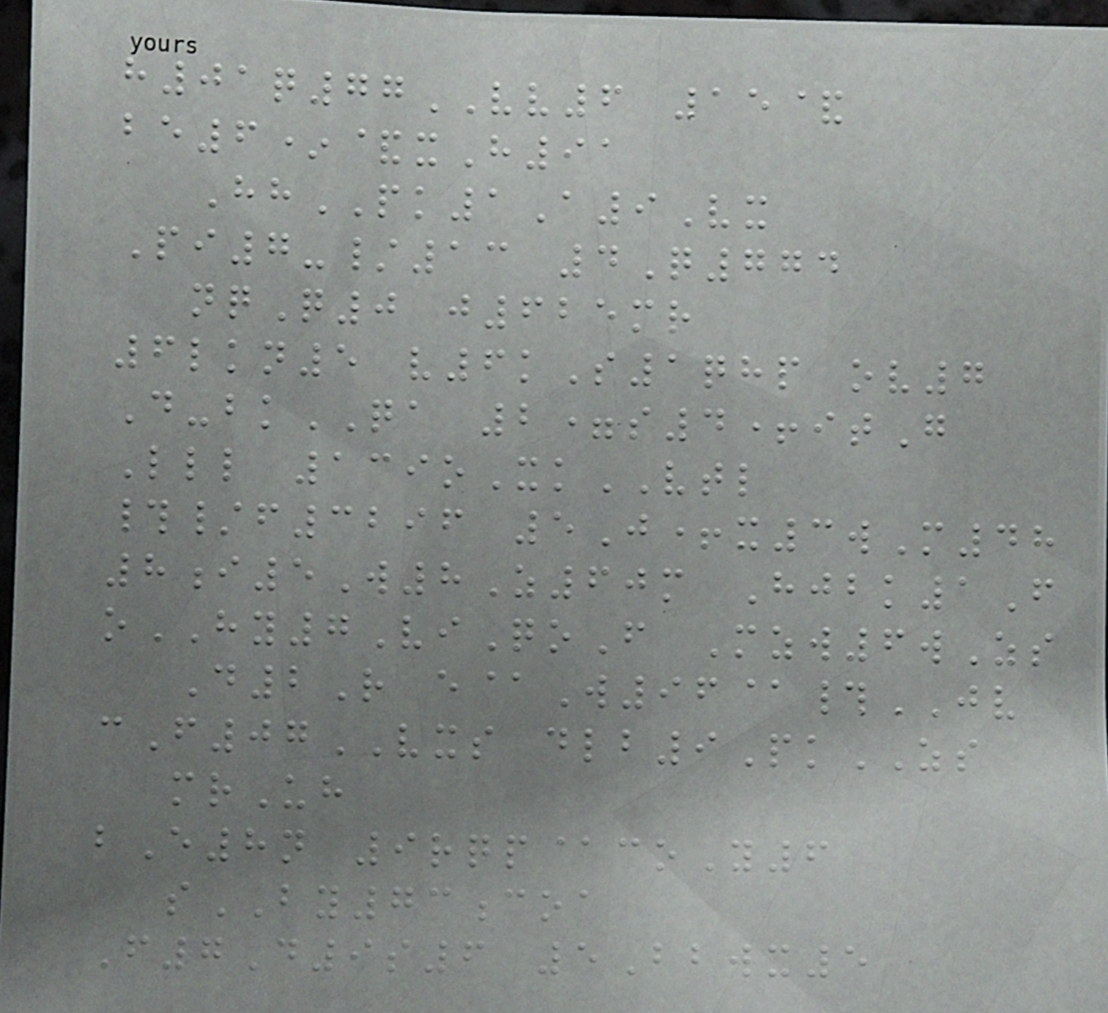h01q77VV6 15&
be6*&xH91
HhPK1A9Vx
Pi7-/13 4Q774
nqQ0 j625mr
6lkn5 v6kS1qhp ov7
D-bkQA 2=s4+itG
Lll 139oXkVTL
#/f3296 5J+x3wM48
8i5W8Z60m Hjbk1F
oHY7ViQoF Mzw6wZs
D2R e@W96@#JV
cF07VXS dlb9PkZS
mrUh
bE8n 9rqp@coY6
sBY73coa
F7D9s6 5Bbwx5
